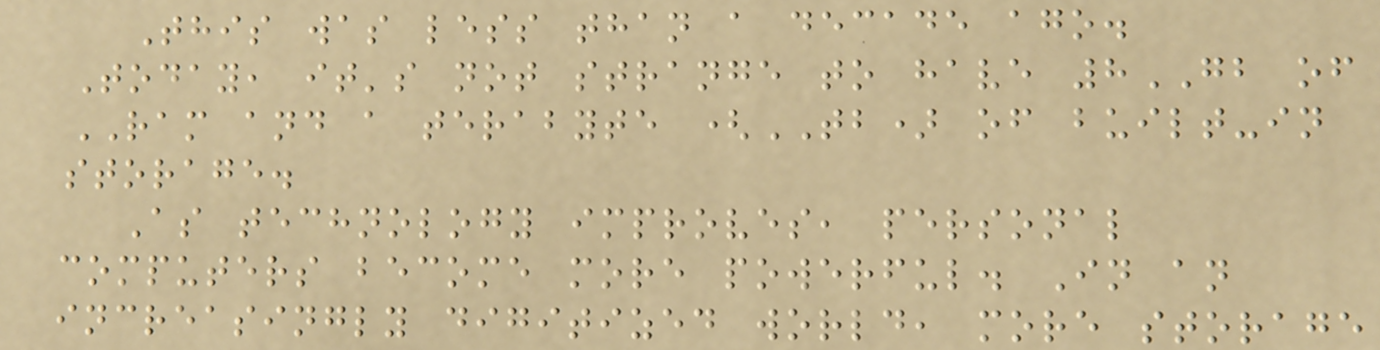This was less than a decade ago.
Today, it's not strange to have 8GB of
RAM and a terabyte (TB) of built-in
storage.
As technology improves, personal
computers become more powerful. In an
increasingly digitized world, more storage
